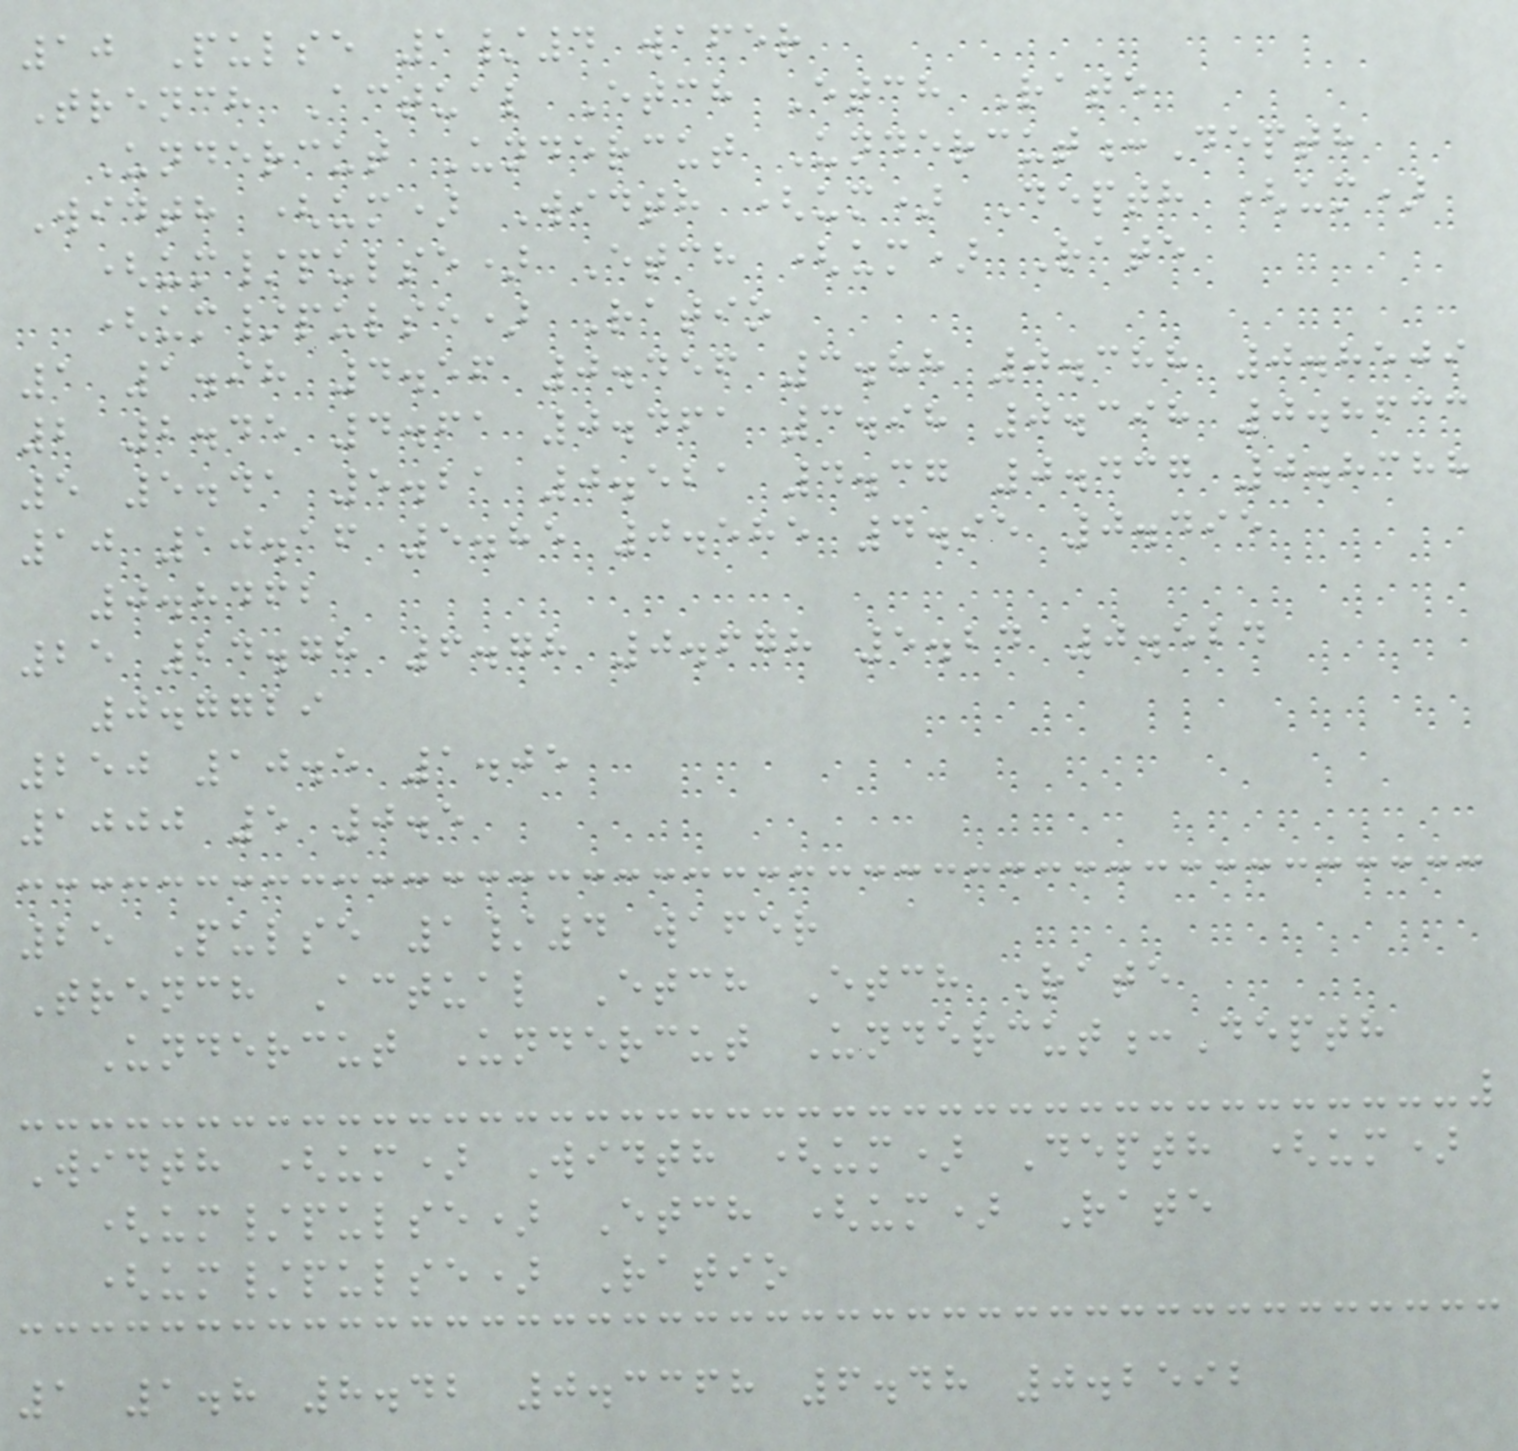10 Pulse 1/4 wafer
Trench Actual Etch Etch Rate
Undercut Undercut Undercut:Depth
Width (um) Width (um) Depth (um)
(um/pulse) Etch (um) Rate
(um/pulse) Ratio
1 1.98 4.56 0.456 3.88 0.388 0.8509
2 2.45 4.61 0.461 3.98 0.398 0.8633
5 5.41 5.21 0.521 4.37 0.437 0.8388
10 10.16 5.85 0.585 4.95 0.495
0.8462
25 24.78 6.78 0.678 5.24 0.524
0.7729
250 10.5 1.05
1000 5 0.5
25 Pulse 1/4 wafer
Trench Actual Etch Etch Rate
Undercut Undercut Undercut:Depth
Width (um) Width (um) Depth (um)
(um/pulse) Etch (um) Rate
(um/pulse) Ratio
1 1.8 8.42 0.3368 6.48 0.2592
